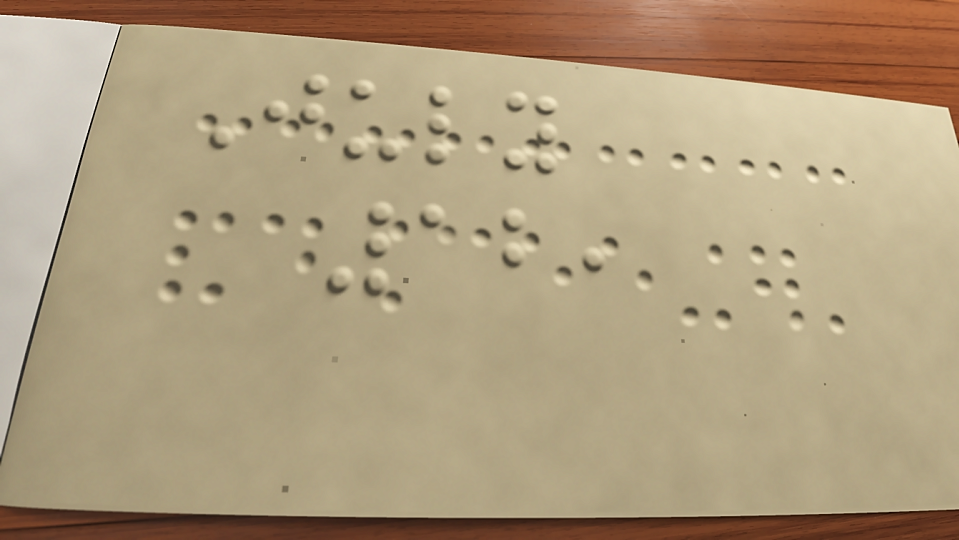July
12,
